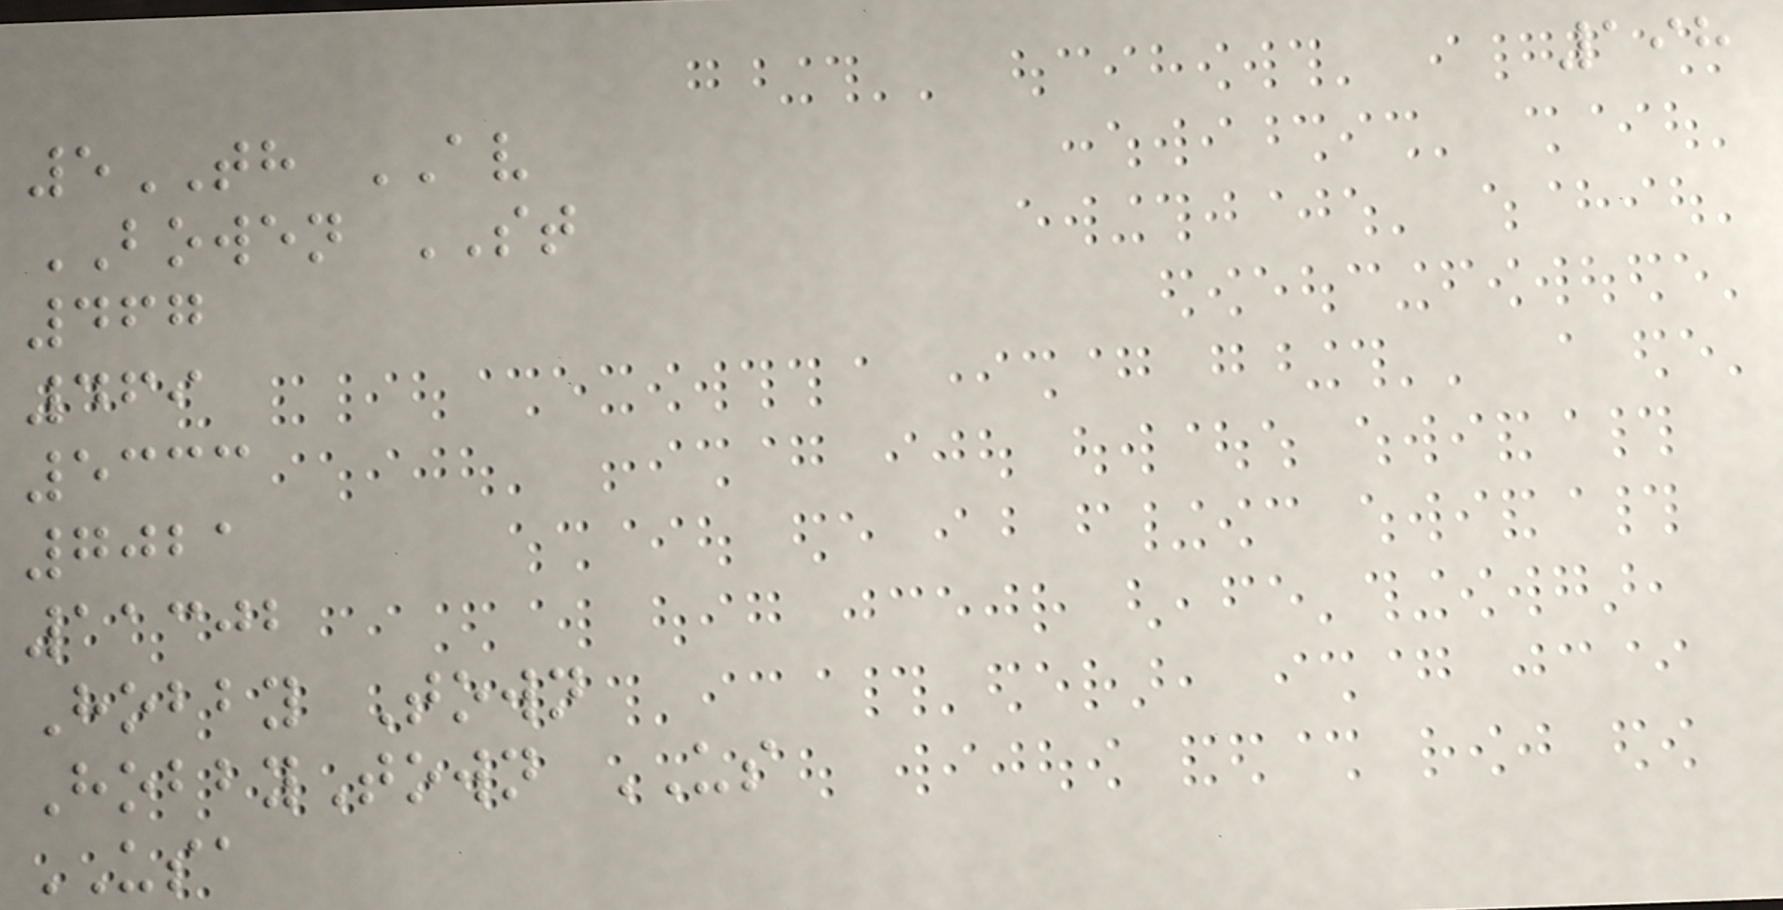198
5TH AV
BOWEN ST
467
469
5333
7021
11302
Hobby Town
HobbyTown US
USA
